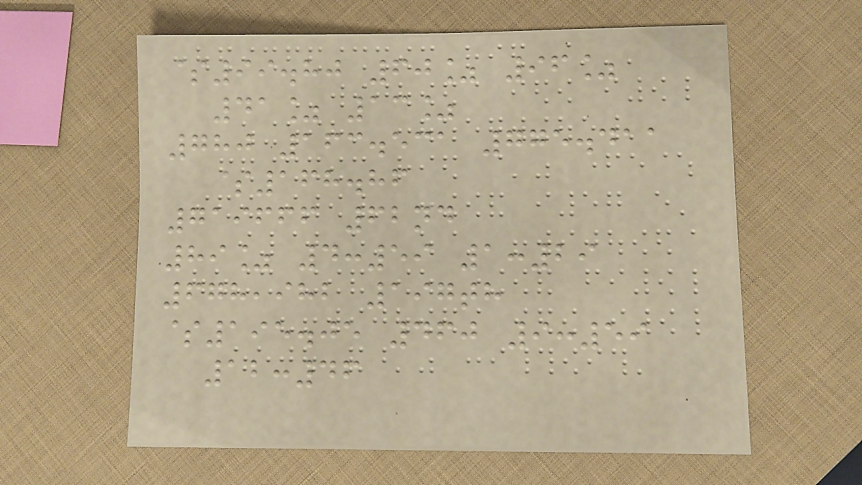$99.80 60% 96%
41% 13%
780 163.531 775.411
$168.86
719666 62nd
89% 4:59 1:29
678,982 197th
$195.05 460 9:59
12:46
